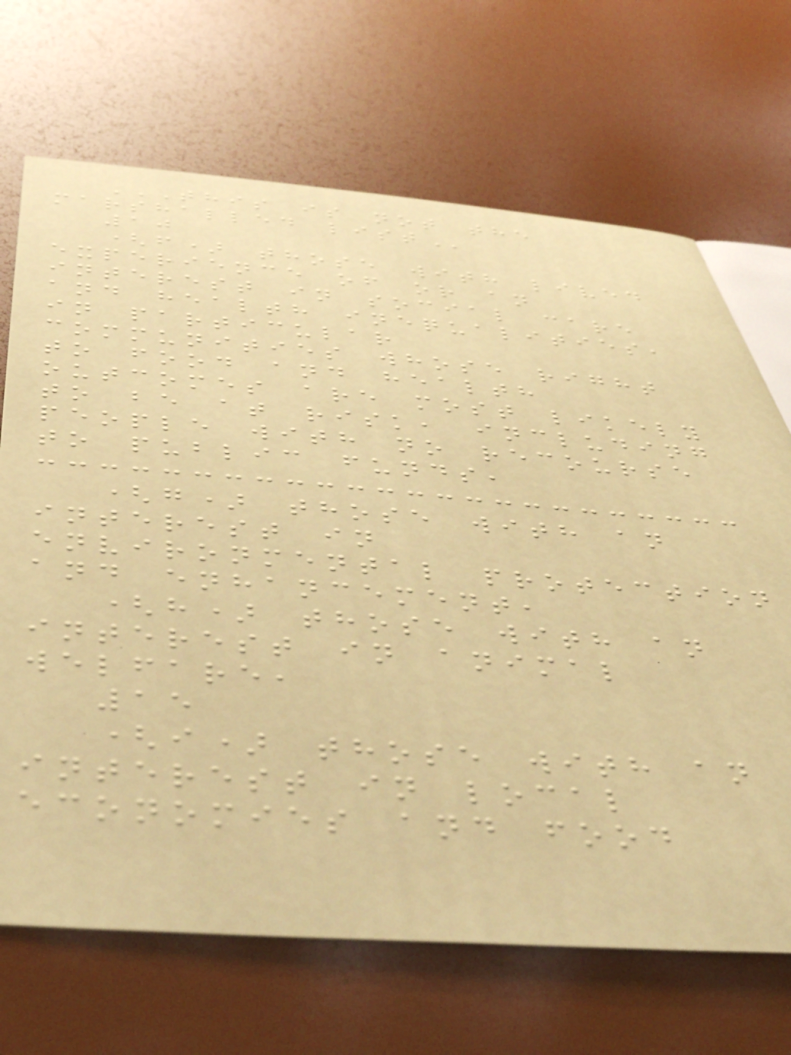THIS IS NOT THE
MARSHALLED LIST
10
(f) those with lived
experience of or an
interest in social care
and health inequalities,
in particular
communities whose right
to food and health
outcomes are most likely
to be at risk, including
people with no recourse
to public funds,
(g) those with an
interest in
environmental protection
and enhancement,
(h) those with an
interest in animal
welfare,
15
(i) those with an
interest in local
economies and food
